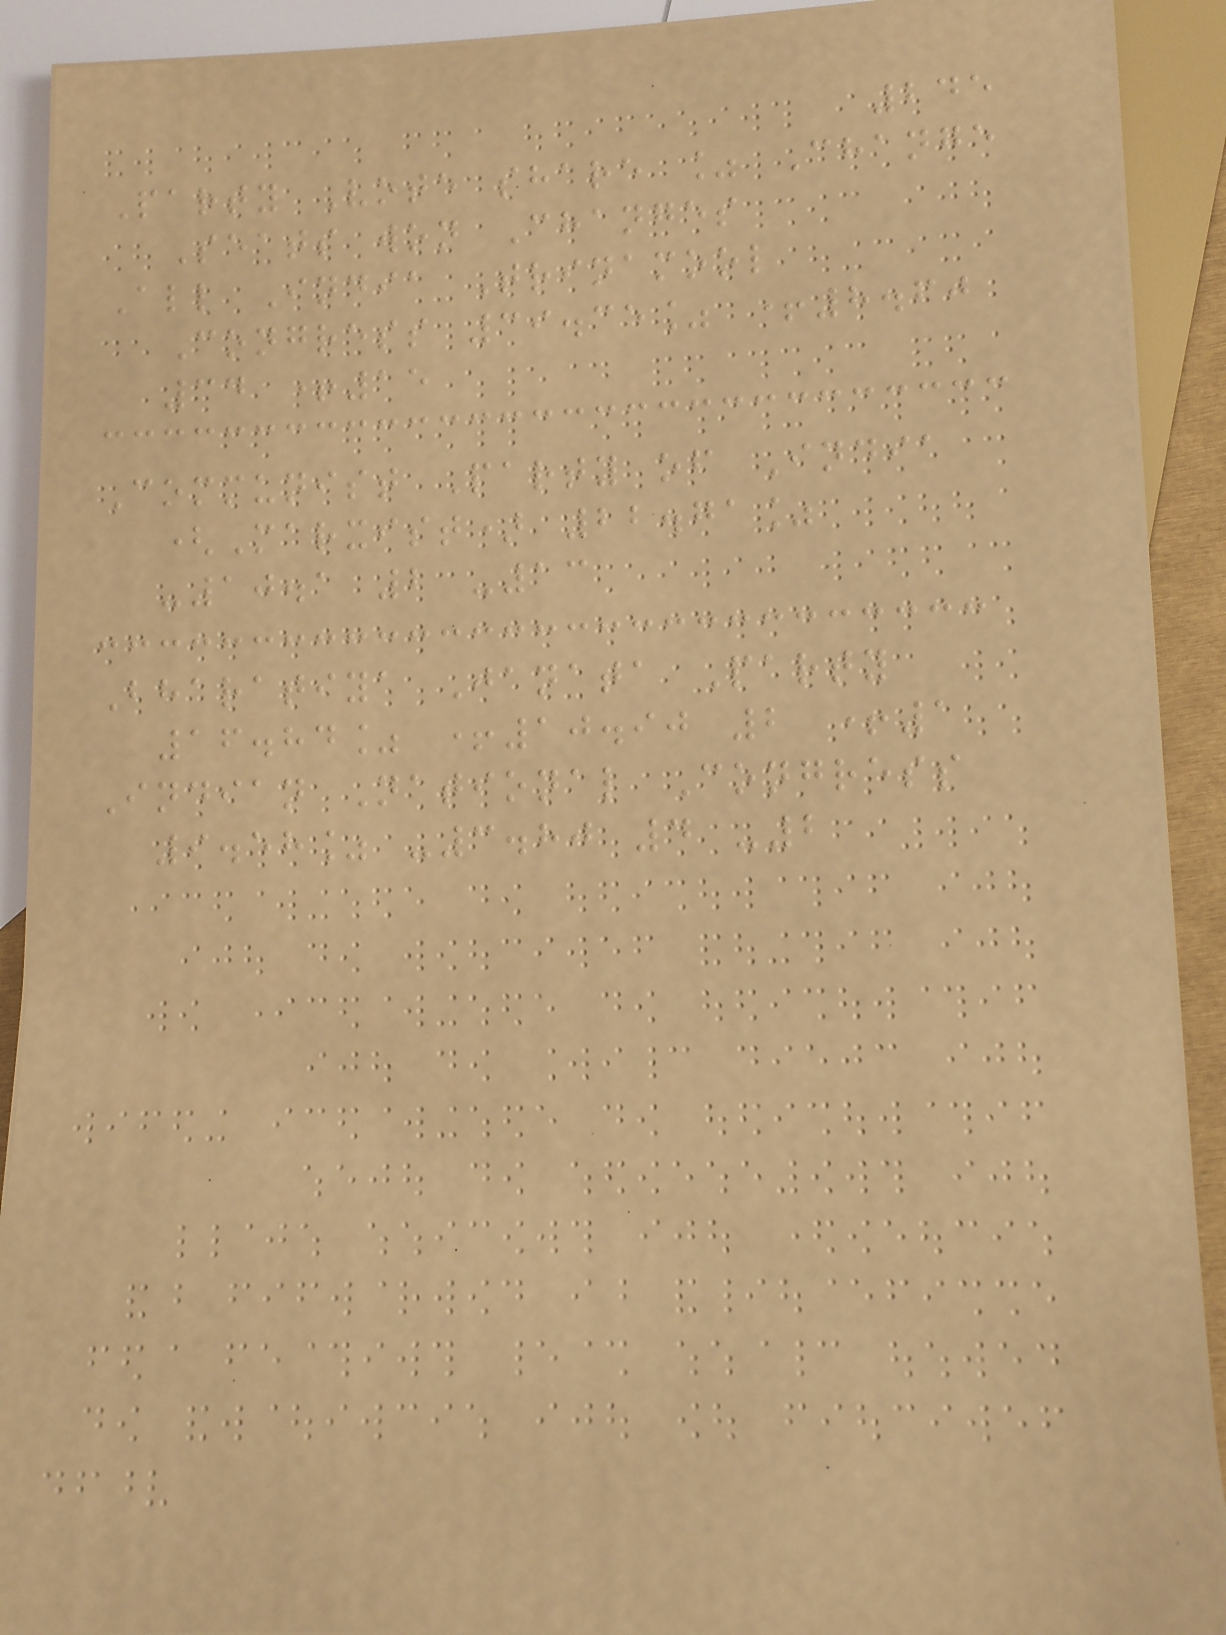245
Party Vote share % Change
Seats won Changes
All India Trinamool
Congress 39.35% +8.60
34 +15
Communist Party of India
(Marxist) 22.71%
-10.1 2 -13
Bharatiya Janata Party
16.84% +10.90 2 +1
Indian National Congress
9.58% -3.80 4 -2
